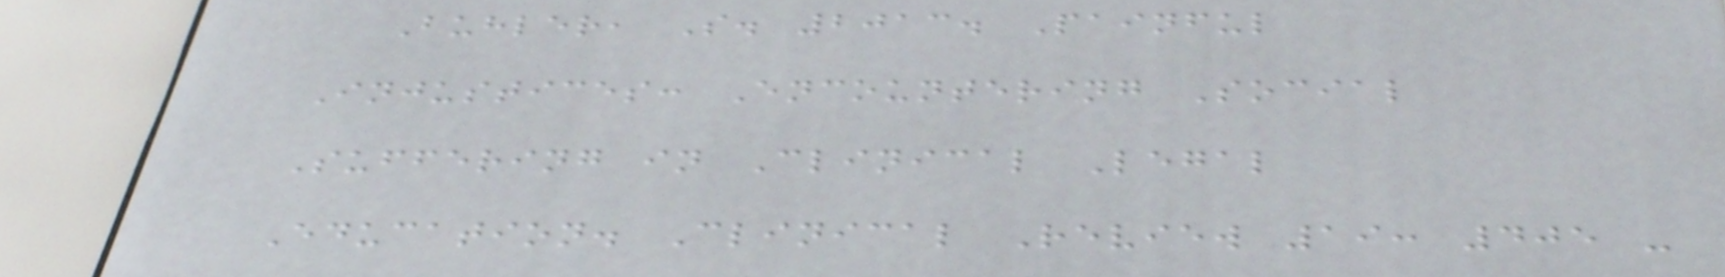Buhler, S. 2013. Painful
Injustices: Encountering Social
Suffering in Clinical Legal
Education. Clinical Review 19: 405 -
